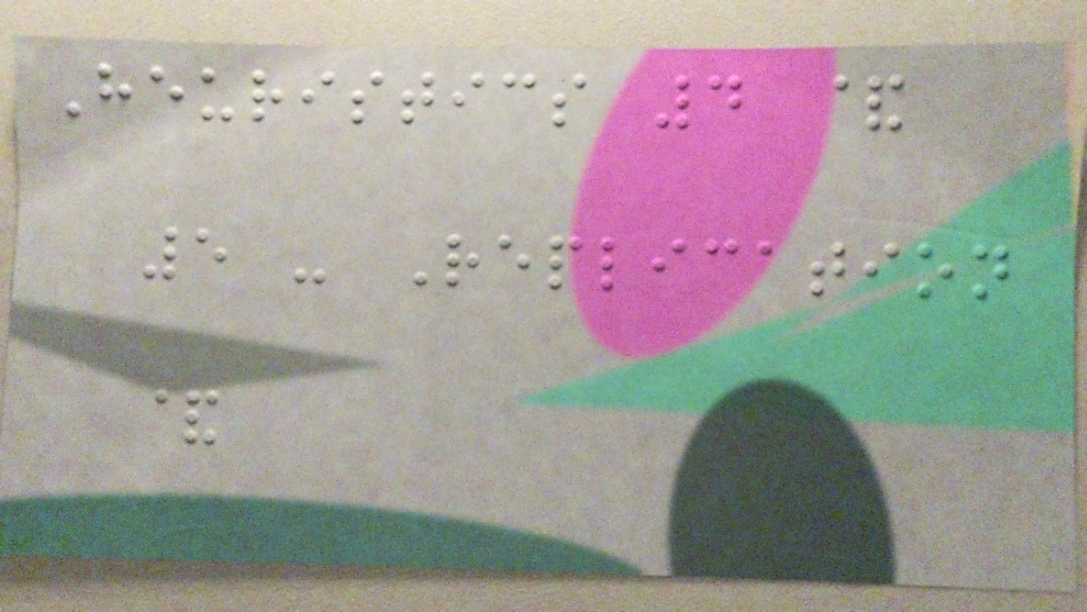Heuristics 4 &
5 - Replication
&
